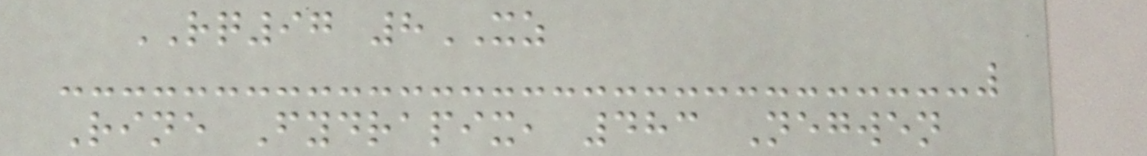RQ97 8XZ
Rine Fydrapix, 483 Negwen
